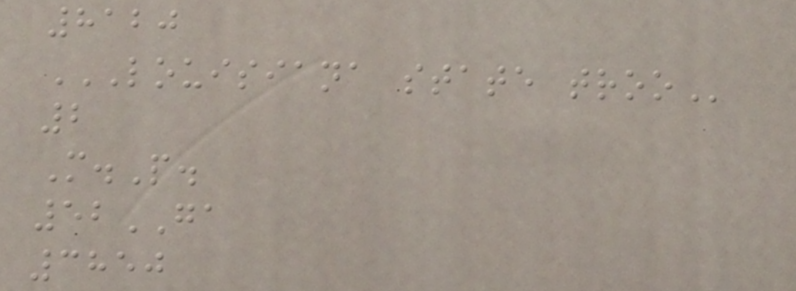8120
LOUISIANA STATE TROO
2
M.P.
52GA
3850
